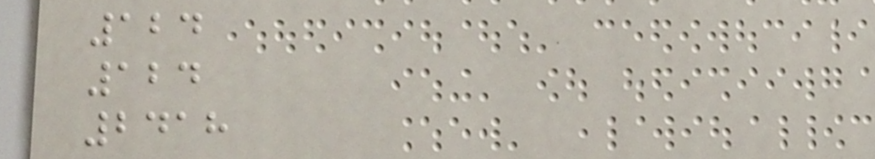124
124
2418
